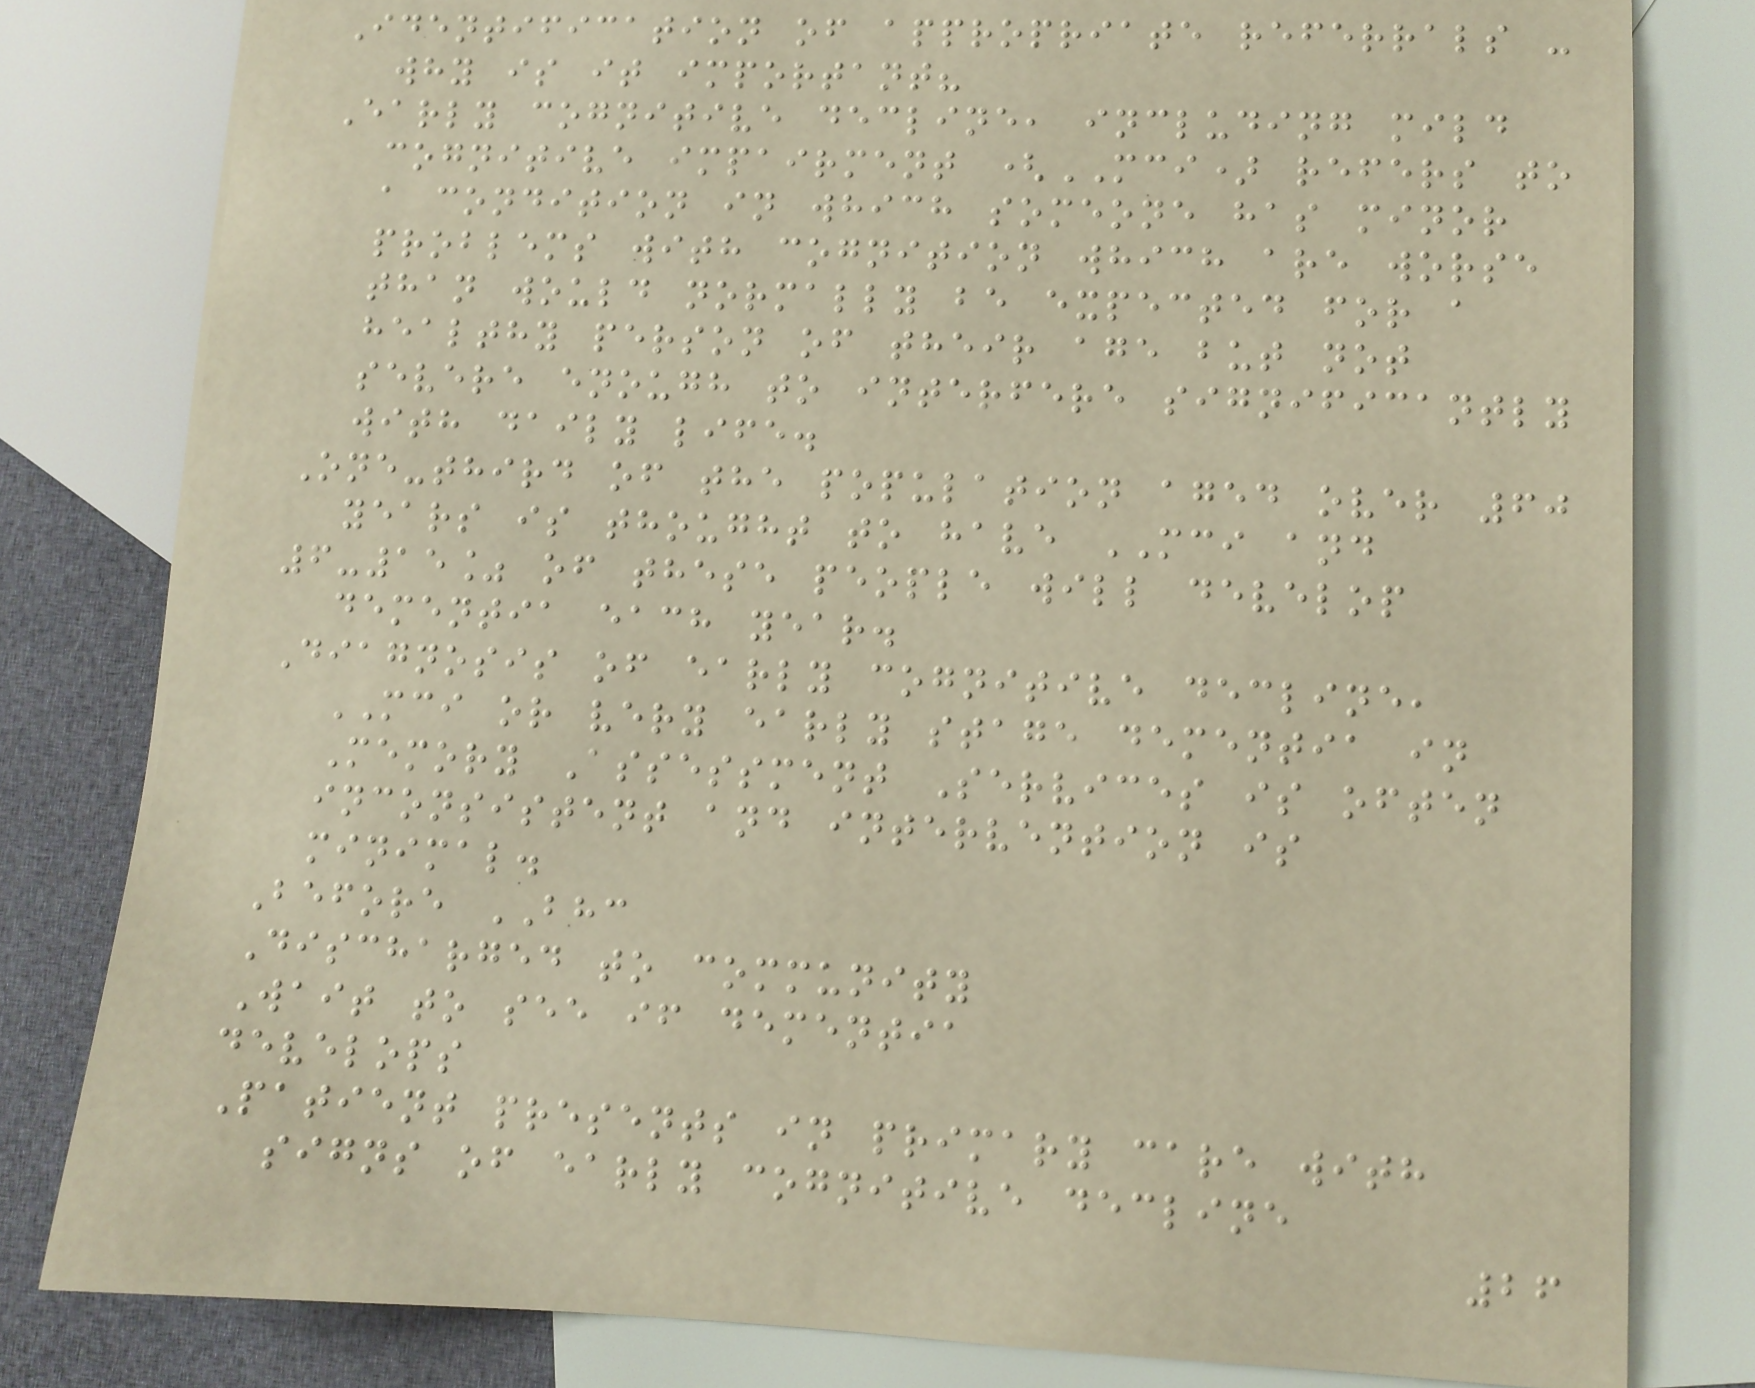Identification of appropriate referrals -
why is it important?
Early cognitive decline, including mild
cognitive impairment (MCI) refers to
a condition in which someone has minor
problems with cognition which are worse
than would normally be expected for a
healthy person of their age but not
severe enough to interfere significantly
with daily life.
One-third of the population aged over 60
years is thought to have MCI and
6-15% of these people will develop
dementia each year.
Diagnosis of early cognitive decline,
MCI or very early stage dementia in
Memory Assessment Services is often
inconsistent and intervention is
minimal.
Before BHC
Discharged to community
Wait to see if dementia
develops
Patient presents in primary care with
signs of early cognitive decline
26
